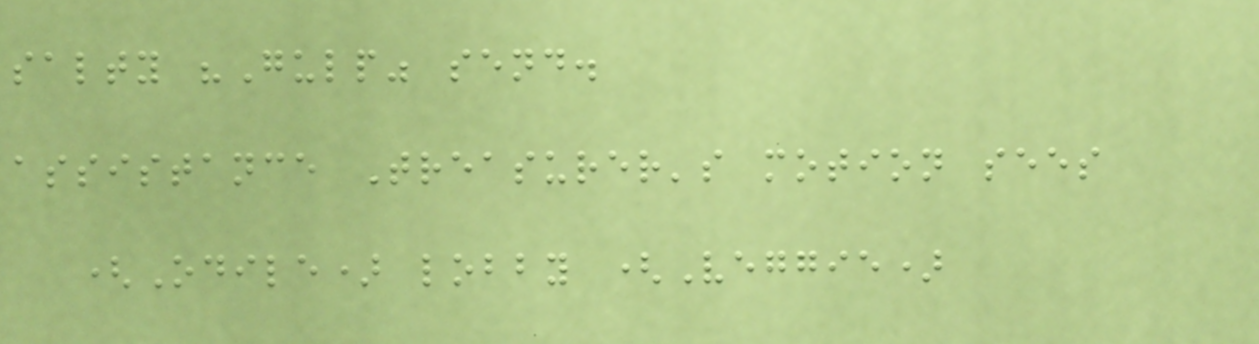salty "Gulp" send.
assistance Treasurer's motion sees
(Odile) lobby (Veggie)
